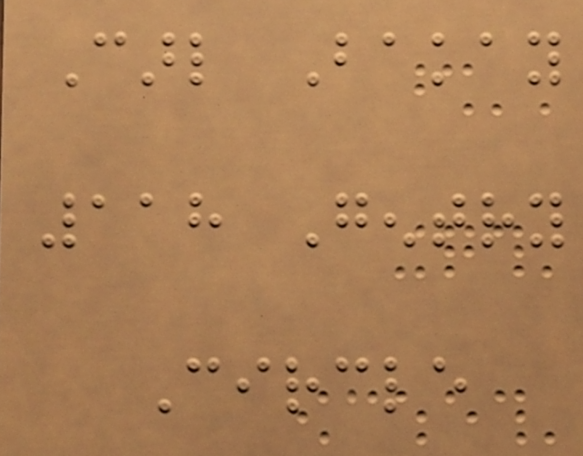Carl Bakay
118 Gentry
Circle
